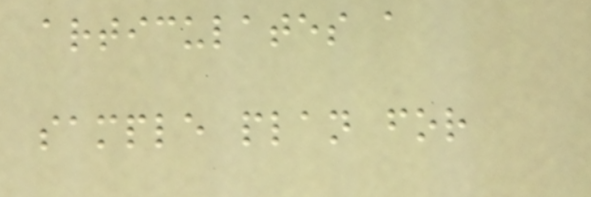articulates a
sample plan for
